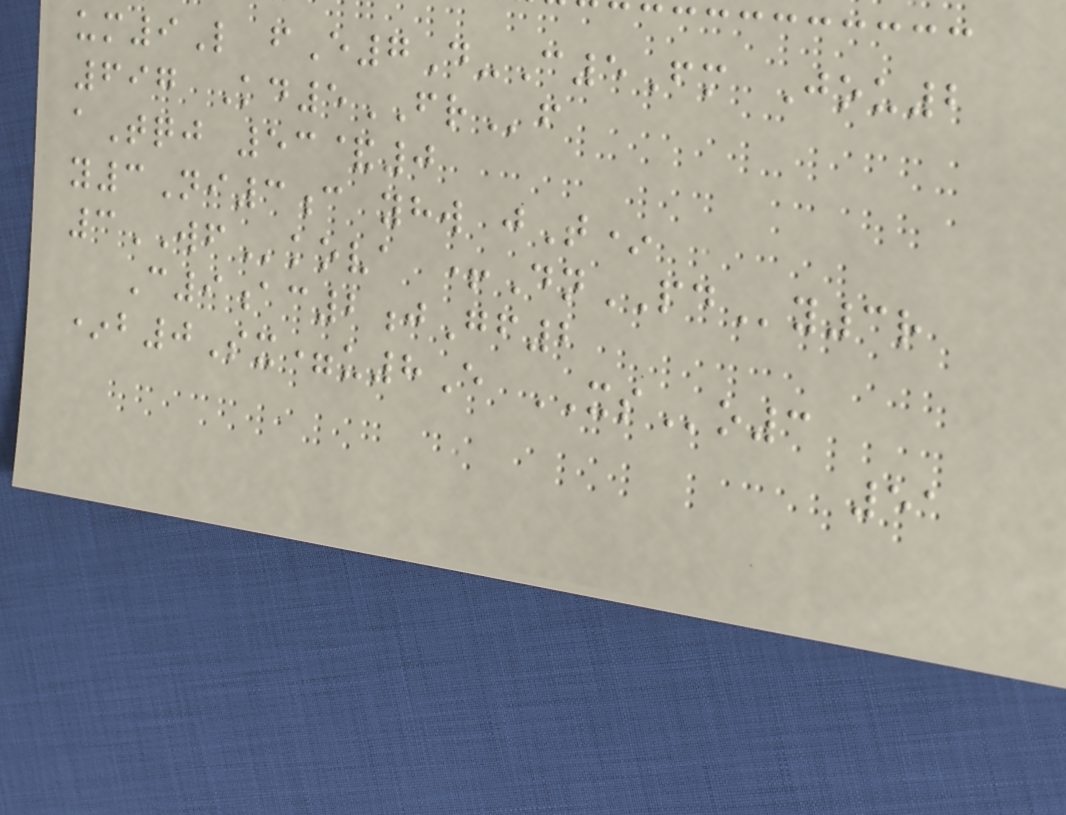um9L fE7D-C5Fm Jou2
697 Kd5FRf
aTqj 53&0
y3Ni3c yhw jT*
3WFkova +DnPDy3r
C9ac2jGf2
*b0Sx=u8E XSo3
51
